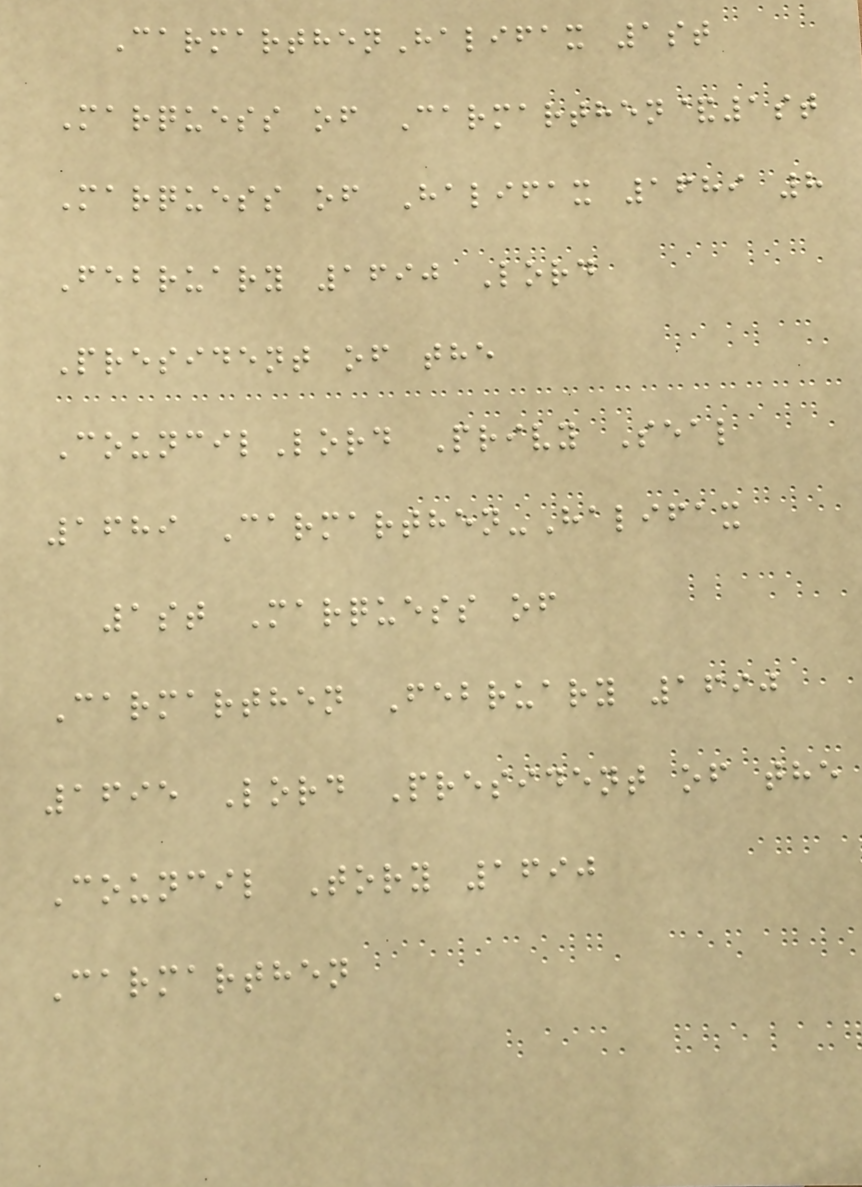CarmarthenHalifax 1st
Marquess of Carmarthen&1st
Marquess of Halifax 1689 8
February 1690 Lord
President of the
CouncilLord Privy Seal
1689 Carmarthen-Halifax
1st Marquess of
Carmarthen February 1690
1695 Lord President of the
Council Tory 1690
Carmarthen
